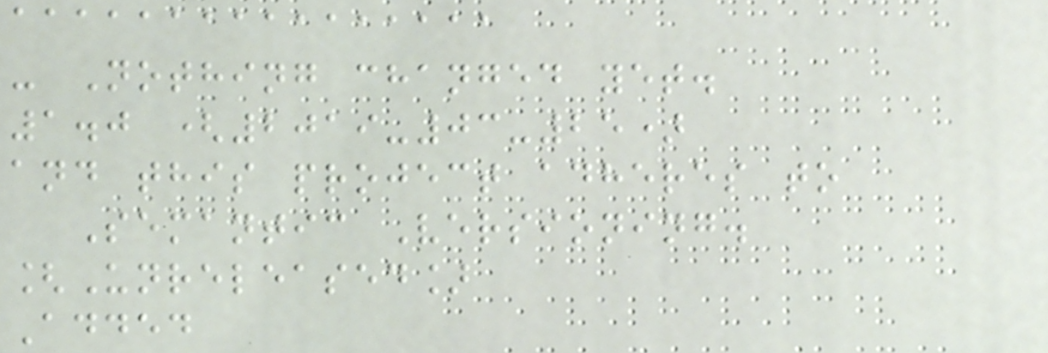aaaaaaaaaaaaaaaa
- Nothing changed yet.
1.0 (2019-03-25)
and this project adheres to
Semantic Versioning.
[Unreleased]
Added
